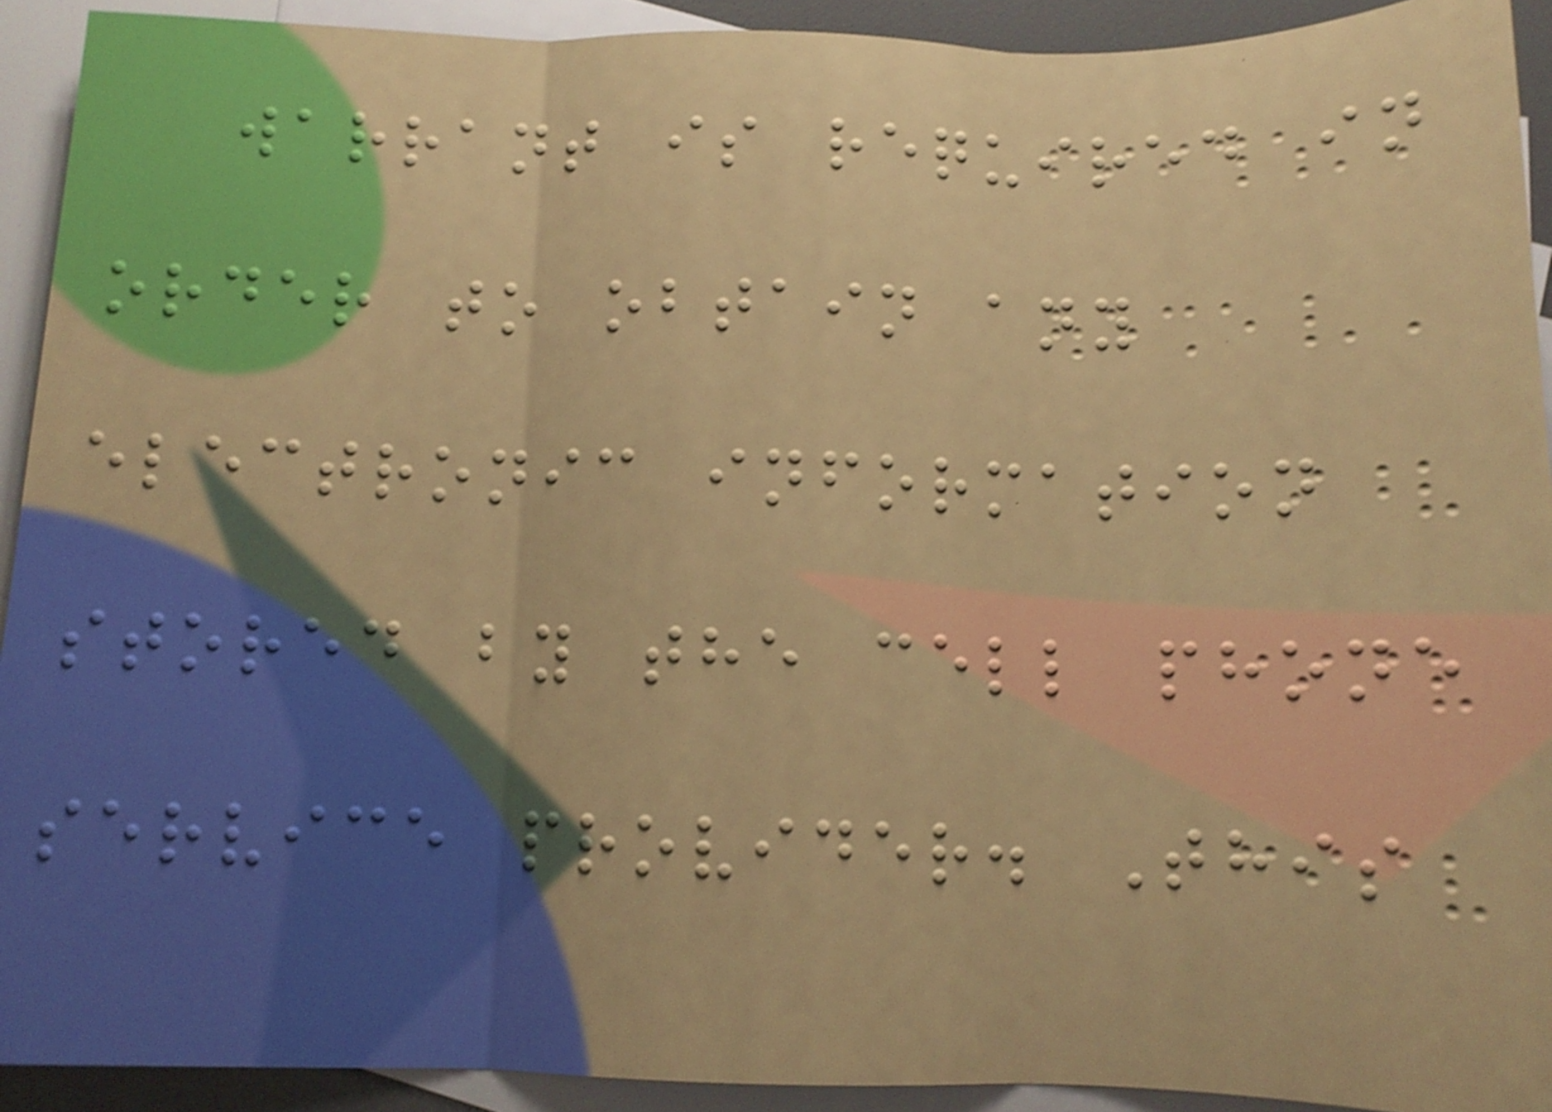warrant is required in
order to obtain any
electronic information
stored by the cell phone
service provider. This
